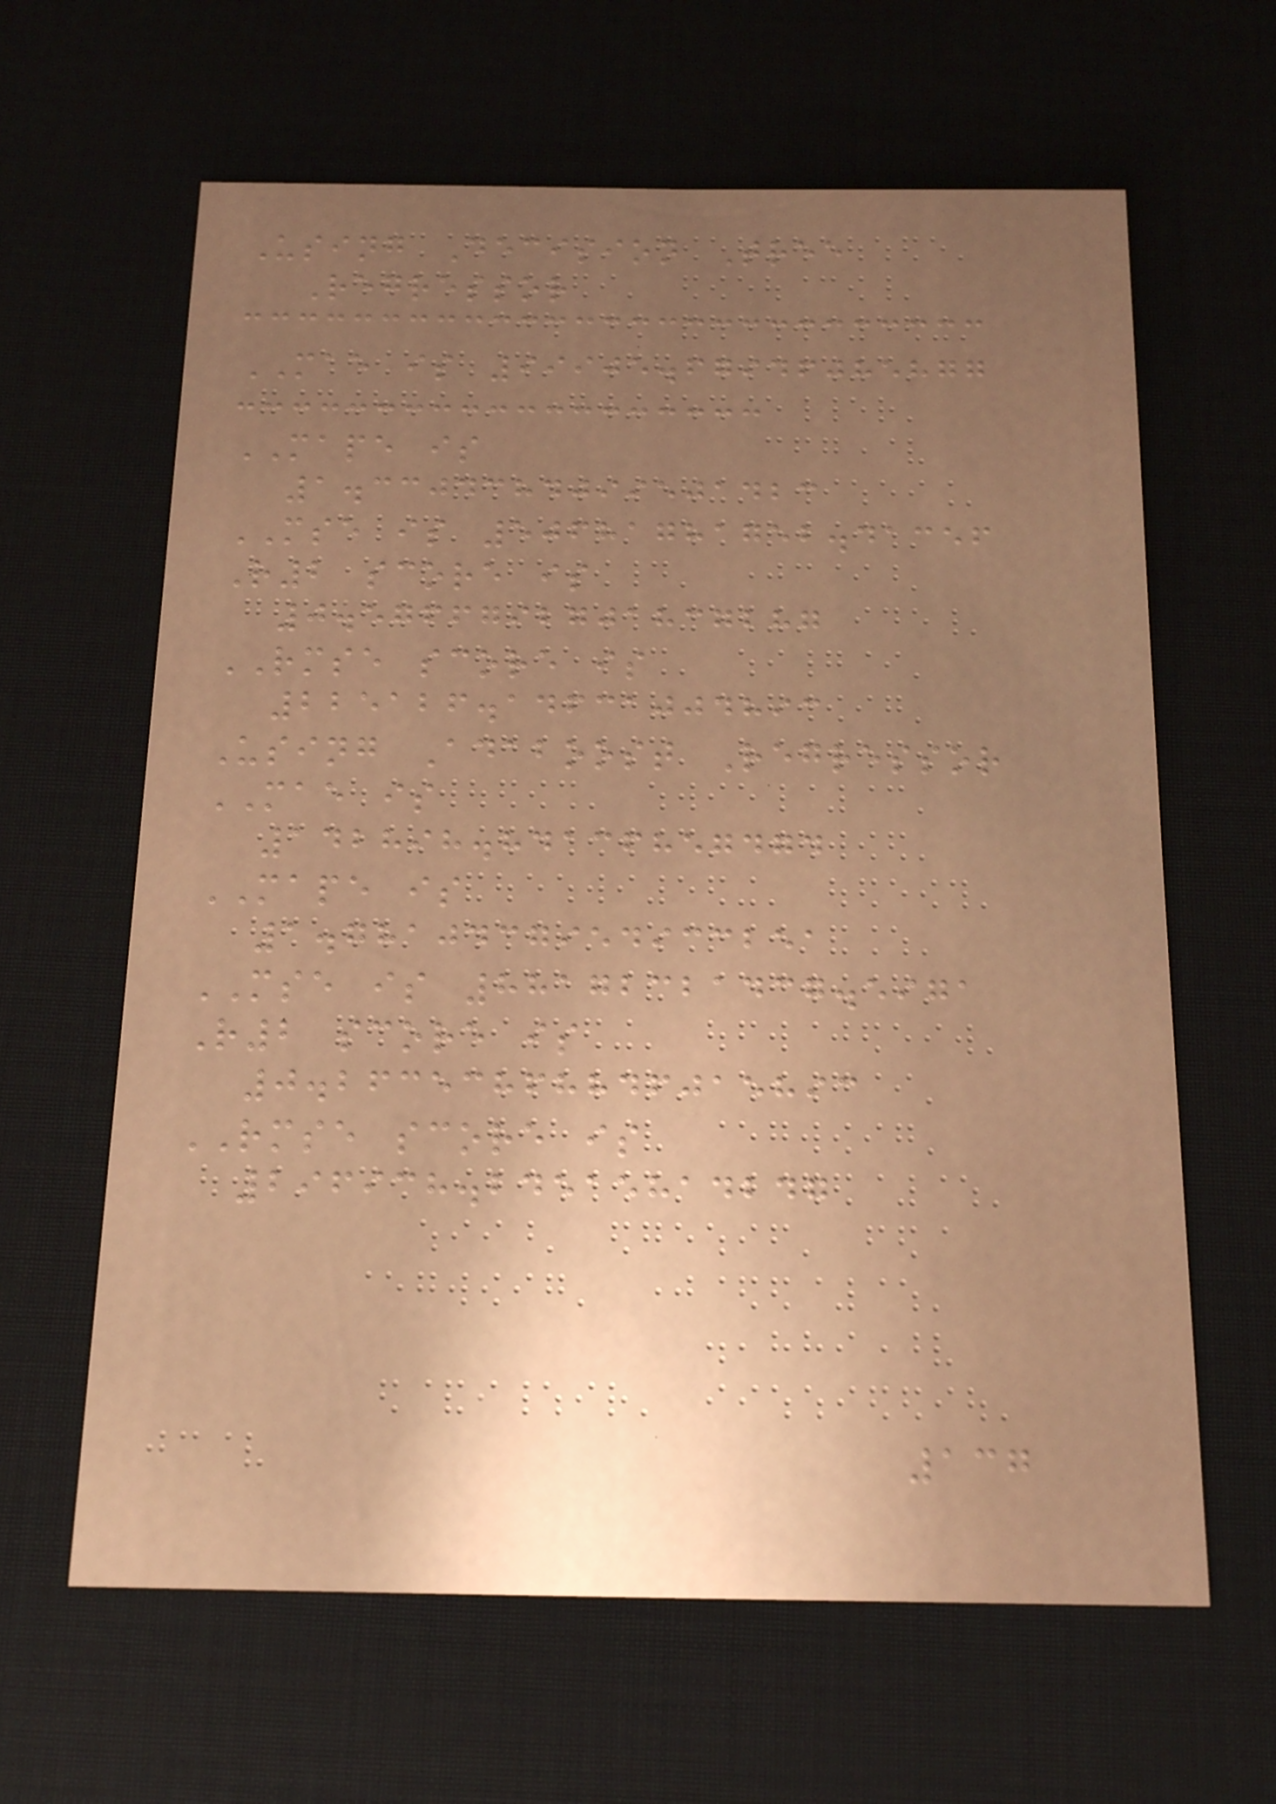Using Decision Tree
Regressor
MAE is 99905.67946085877
MAPE is
1.3304384099501423
MSE is 50681781752.41356
R2 score is
0.5766792701837287
RMSE score is
225126.14631004893
Using Adaboost Regressor
MAE is
142898.84136857474
MAPE is
1.7810437954933251
MSE is 88172321437.5971
R2 score is
0.26353868846015893
RMSE score is
296938.24515814247
137
